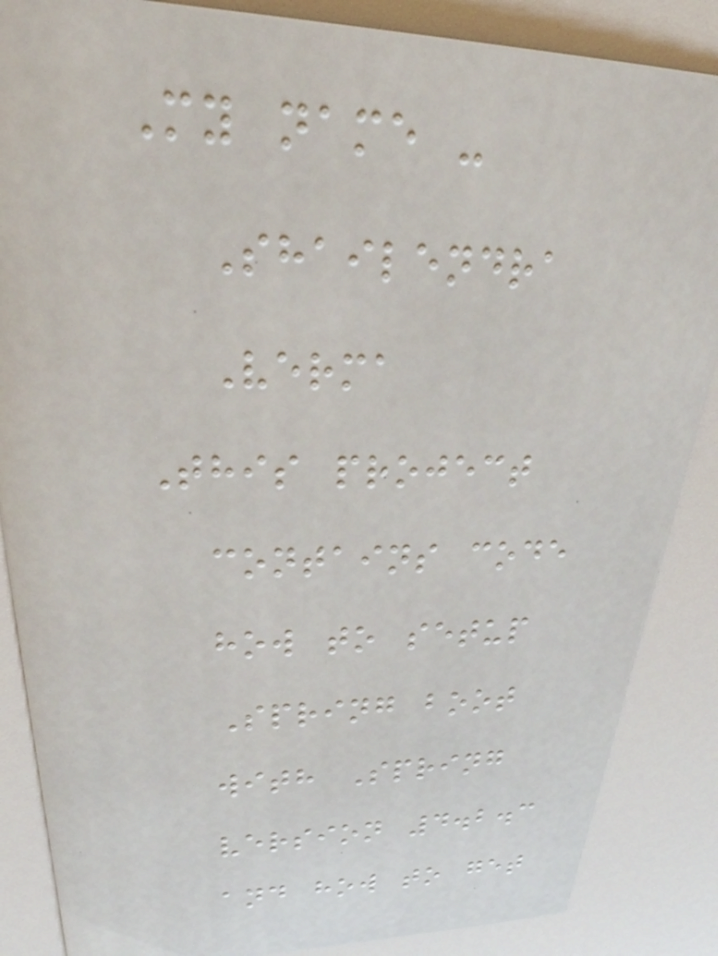My name -
Shailendra
Verma
This project
contains code
how to setup
Spring boot
with Spring
version 4.2.3
and how to get
